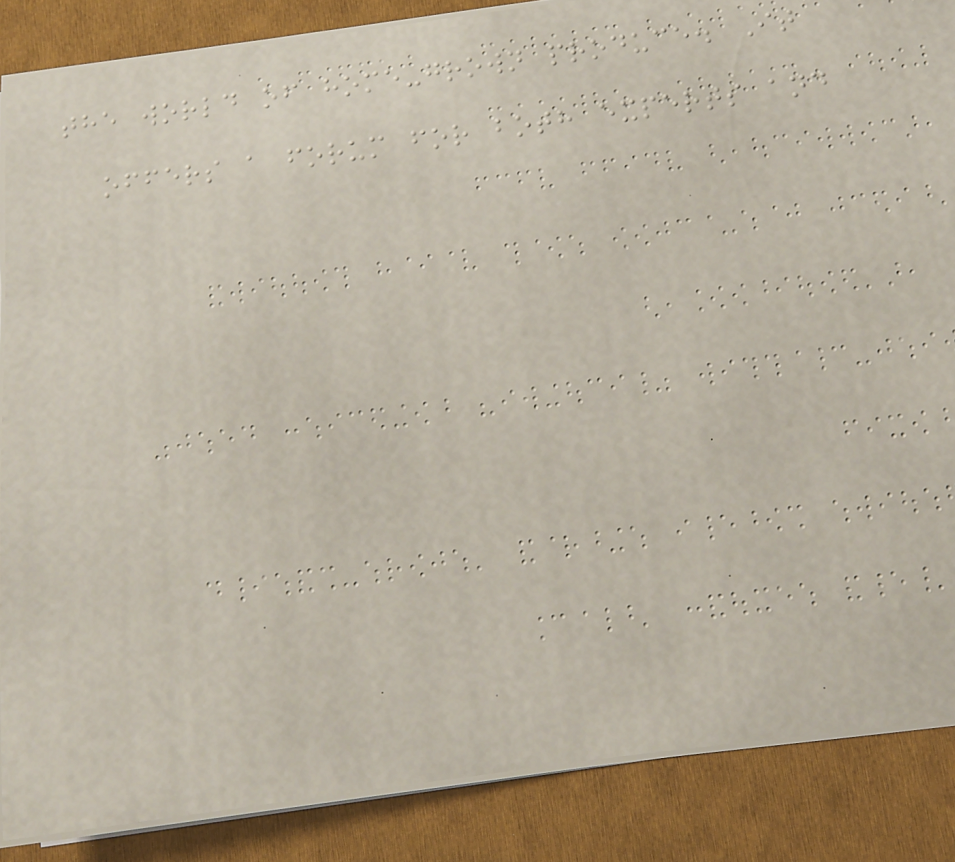the world of home-grown produce. It
offers a forum for both experts and
